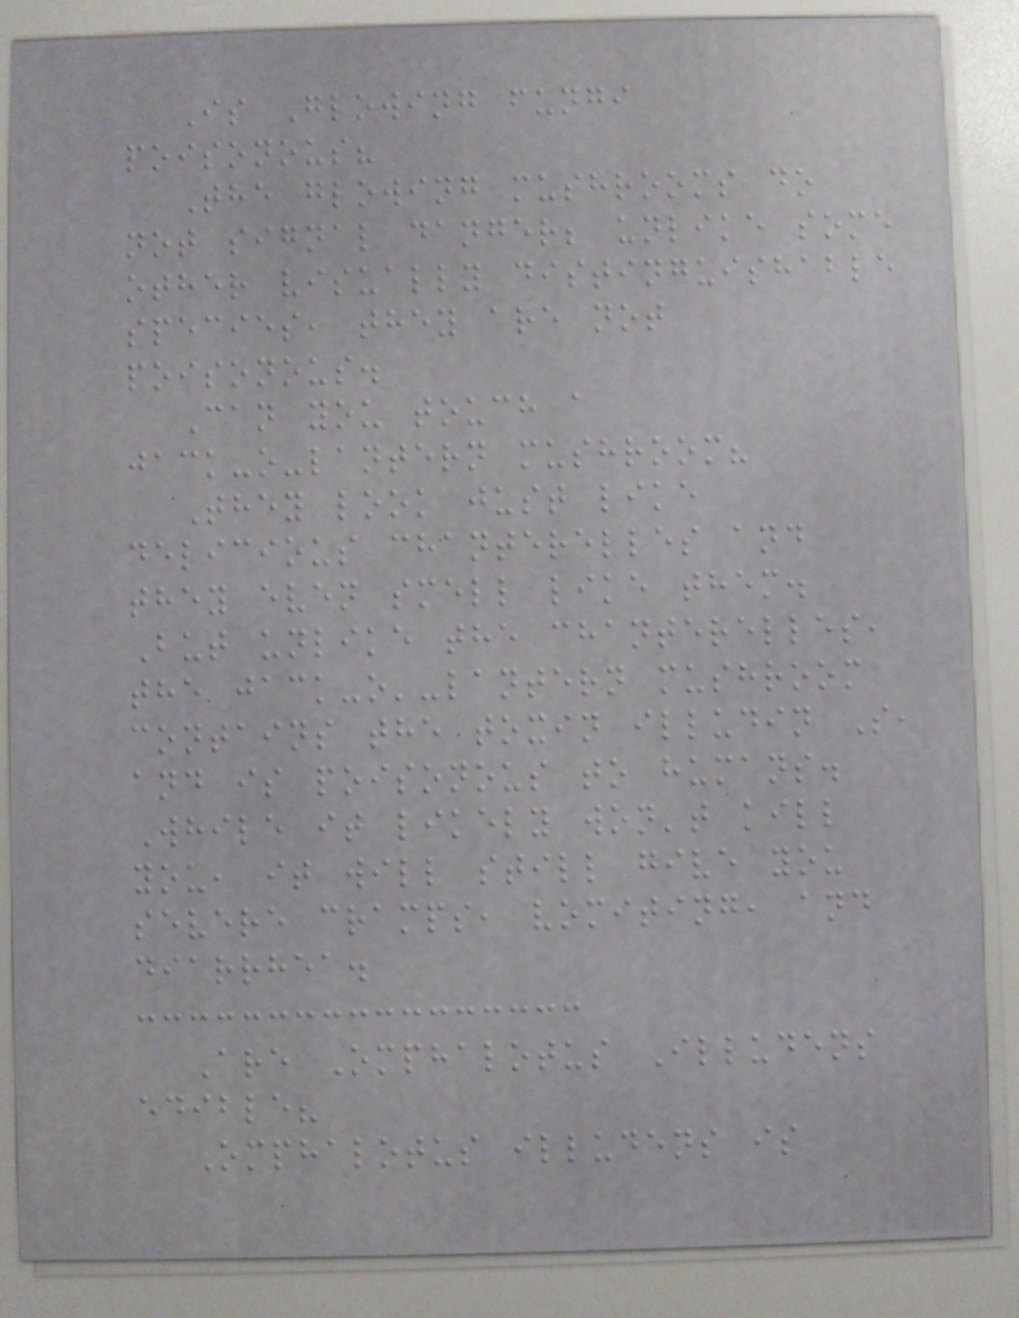Is Glowing fungi
poisonous?
The glowing mushrooms do
not signal danger; unlike some
other visually distinguishable
species, they are not
poisonous.
Can you touch a
jack-o-lantern mushroom?
They look just like
delicious chanterelles and
they even smell like them.
But unlike the chanterelles,
the jack-o'-lantern mushroom
contains the toxin illudin S,
and is poisonous to humans.
While it likely won't kill
you, it will still give you
severe cramps, vomiting, and
diarrhea.
Are Omphalotus Illudens
edible?
Omphalotus illudens is
